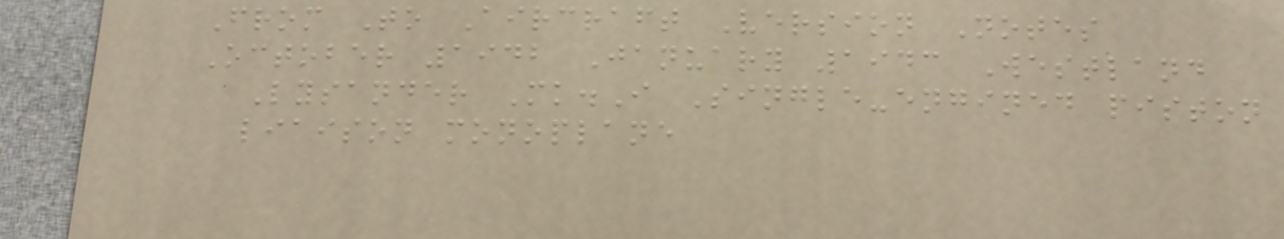From To Aircraft Version Notes
October 1942 January 1943 Westland
Lysander Mk.I Single-engined piston
liaison monoplane
